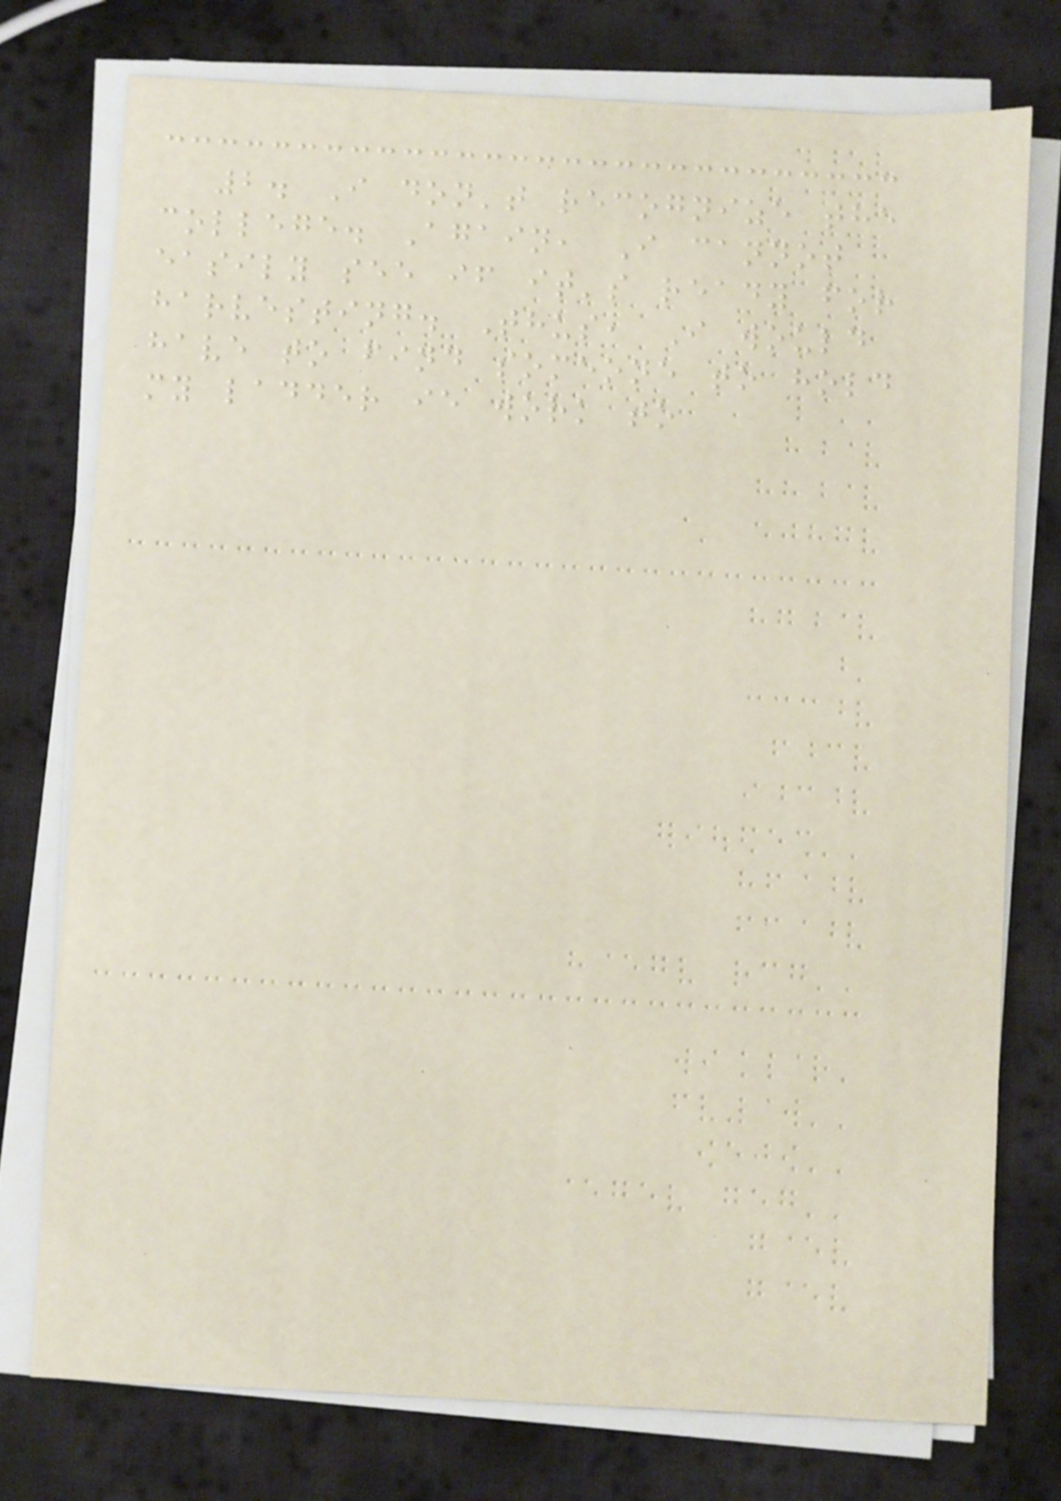2. I don't recognize the
college. Again, I cannot
easily see if it's ready for
harvesting. Thus, I would
have to find someone to hold
my ladder ie work to
